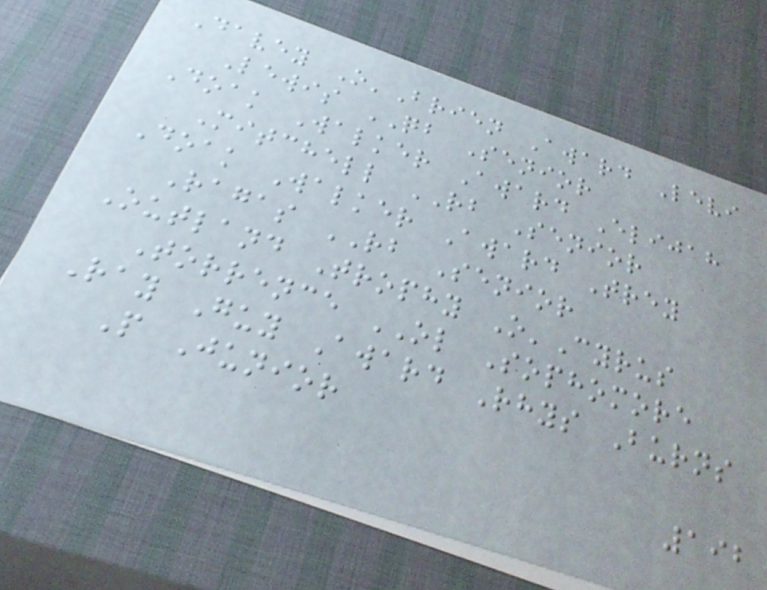Davey O'Brien Award Levi
Lewis QB Senior
Doak Walker Award Elijah
Mitchell RB Senior
Doak Walker Award Trey
Ragas RB Senior
Outland Trophy O'Cyrus
Torrence OL Sophomore
Ray Guy Award Rhys Burns
P Junior
192
